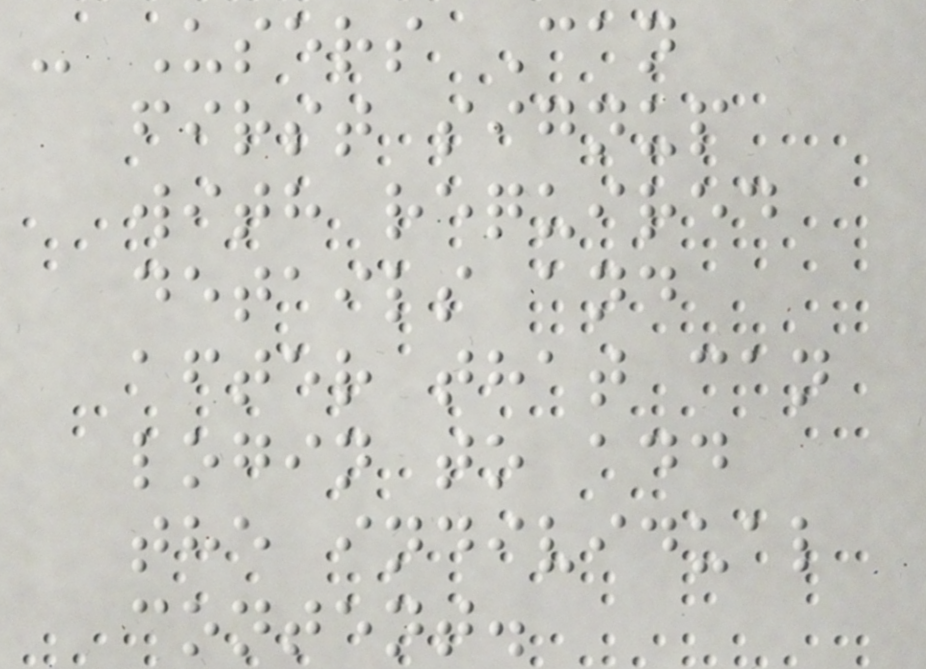- Users Can
first signup
with required
details and
after that can
login to add
the individual
content.
